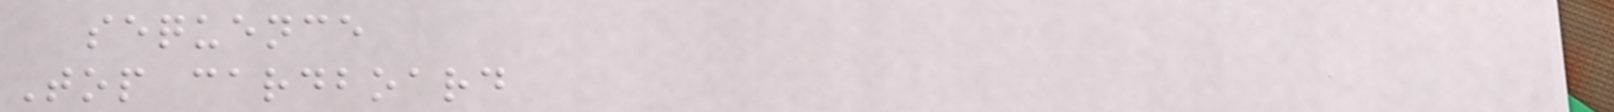sequence
Top cardboard
